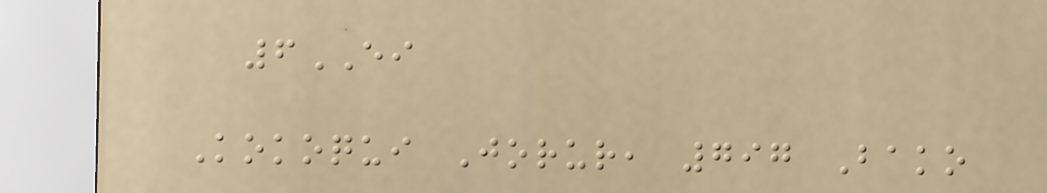6EI
Kokoqui Jorur, 797 Bako
